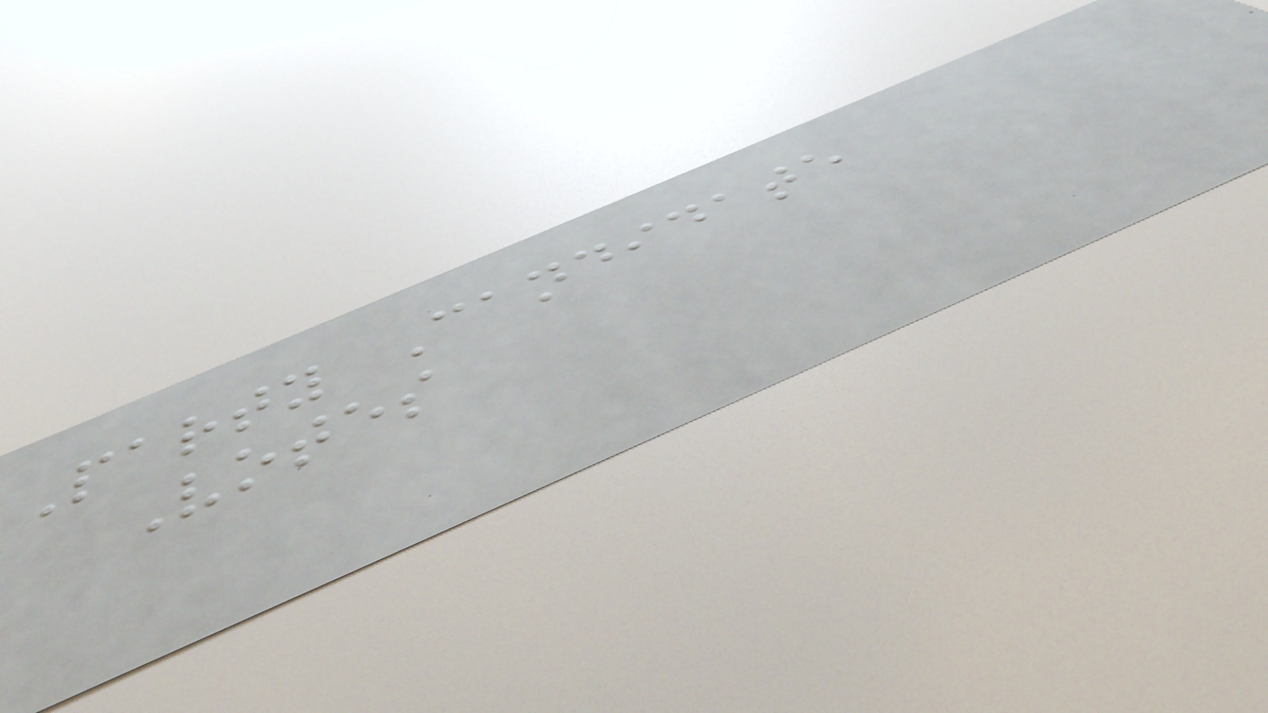Party Candidate
Votes
